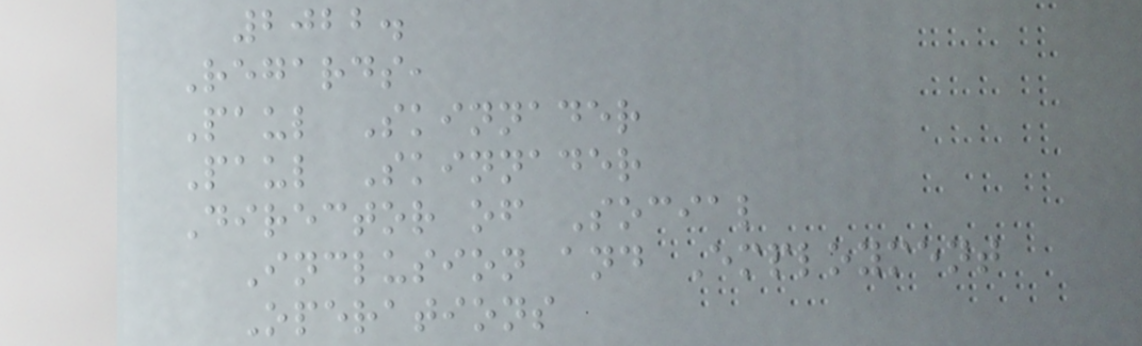2022.
Regards,
Paul Skinnader
Paul Skinnader
Director of Social
Inclusion and Employment
Operations
